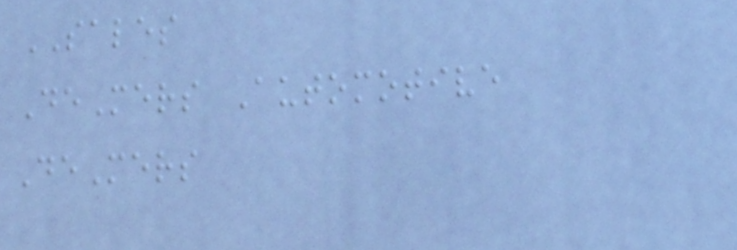SALES
DeMers Automotive
DeMers
